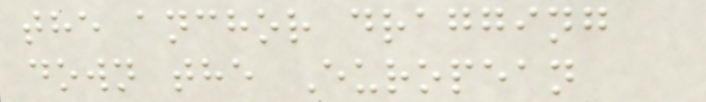the anchor dragging
down the European
